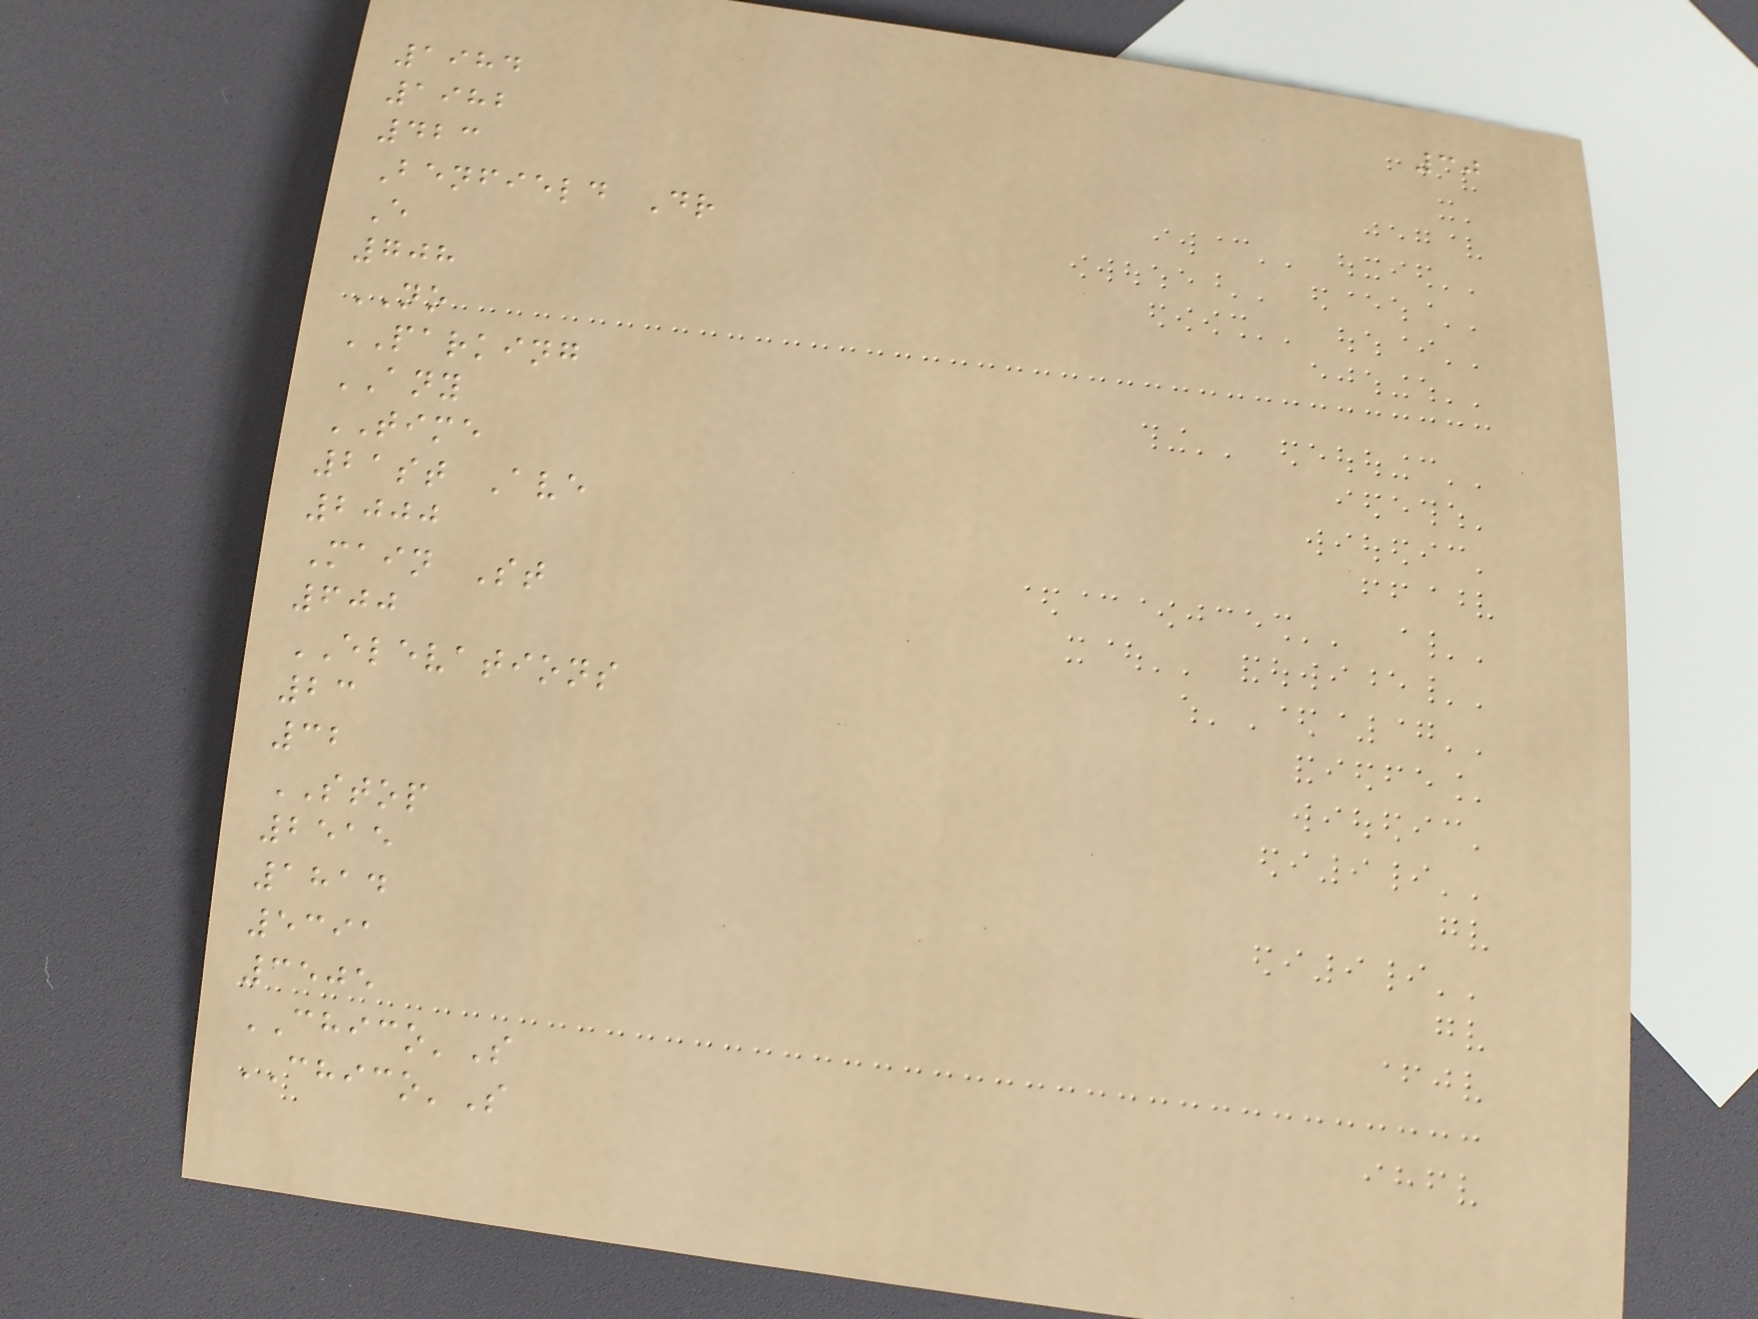30
1984
1982
423
Benfield Dr
E
708
NO
PARKING
ANY
TIME
21st Ave
2000
Main St
600
ELEVATIONS
23
32
STOP
2515
1814
5391
3505
CHICO'S
CHICO'S
